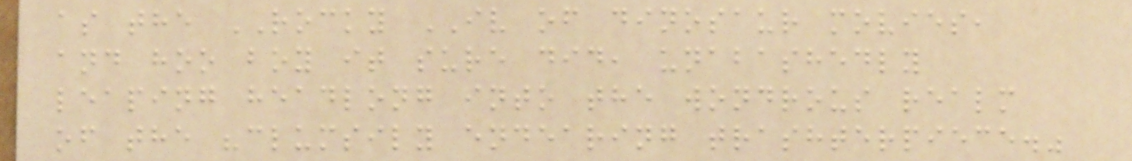as the ROCKY IV of dinosaur movies,
and hoo boy it sure did, unabashedly
leaping headlong into the wondrous realm
of the "clumsily endearing trashterpiece."
